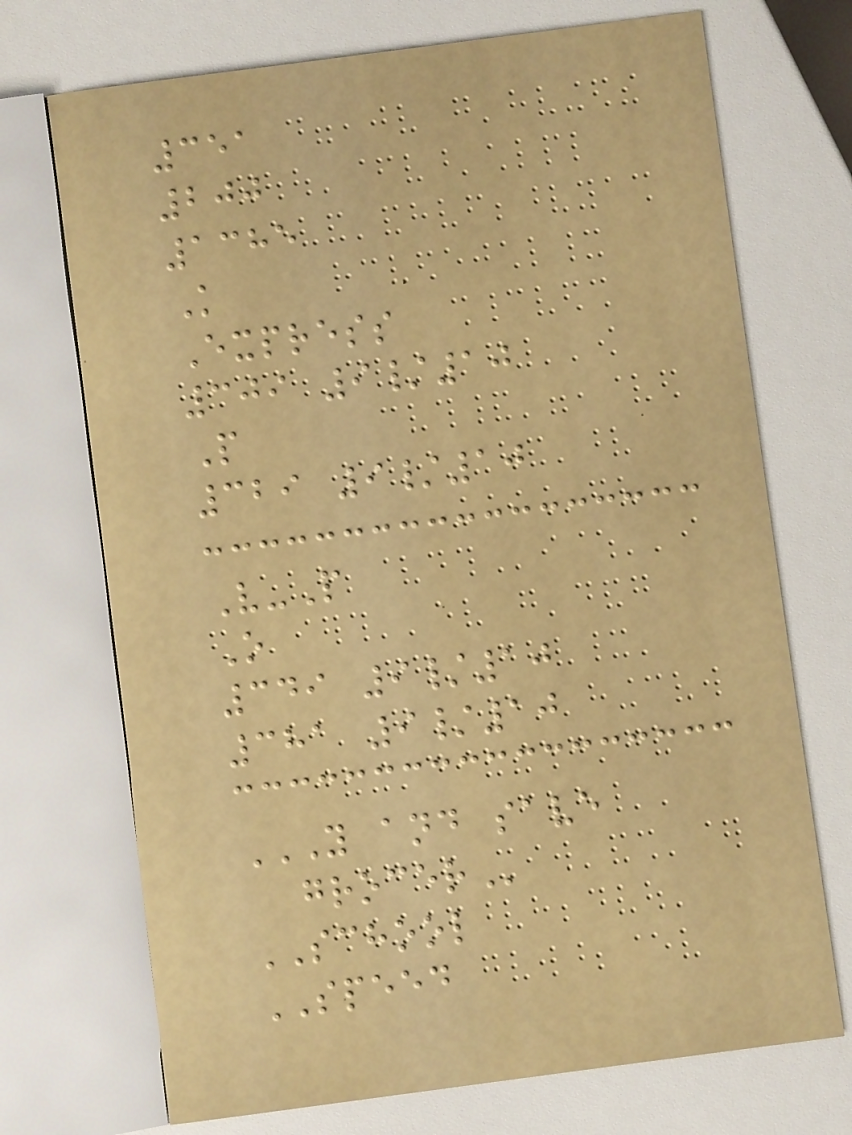351
200
1385
K
Express
309 9/10
P
329 9/10
V-P
O
349 9/10
381 9/10
Y AND SAVE
GROCER
SCHOOL
SPEED
